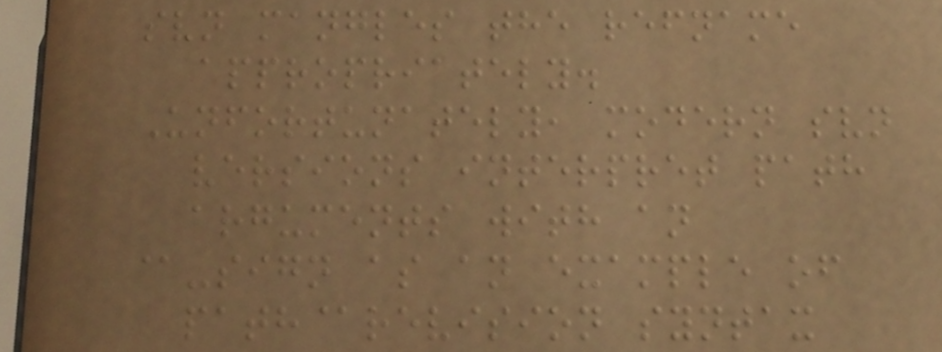svn mangles the refname
appropriately.
Unfortunately, modern svn
versions interpret path
arguments with an
@-sign as an example of
path@revision syntax
